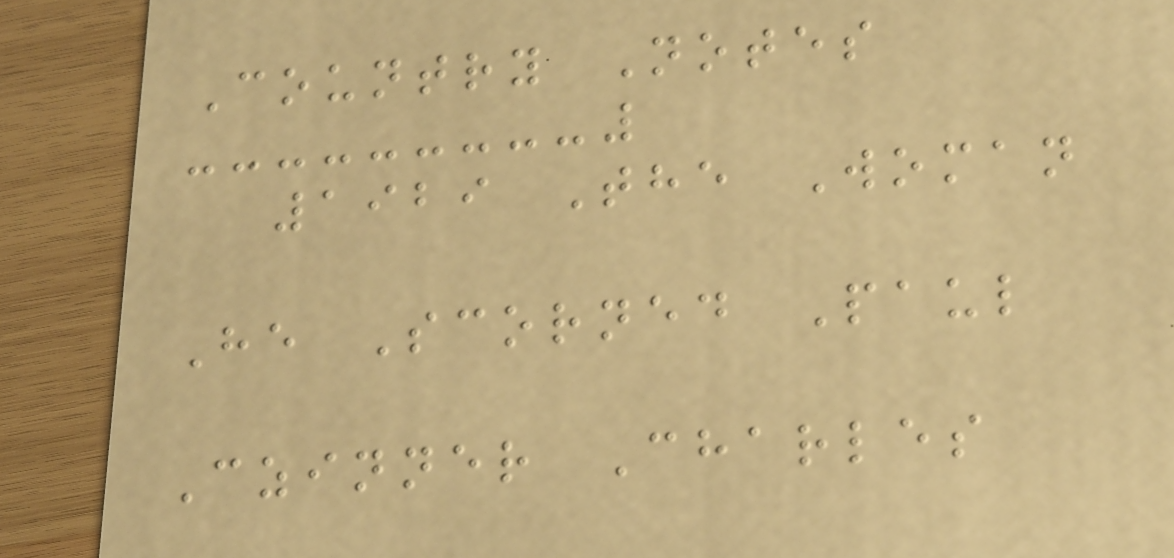Country Notes
1929 The Woman
He Scorned Paul
Czinner Charles
